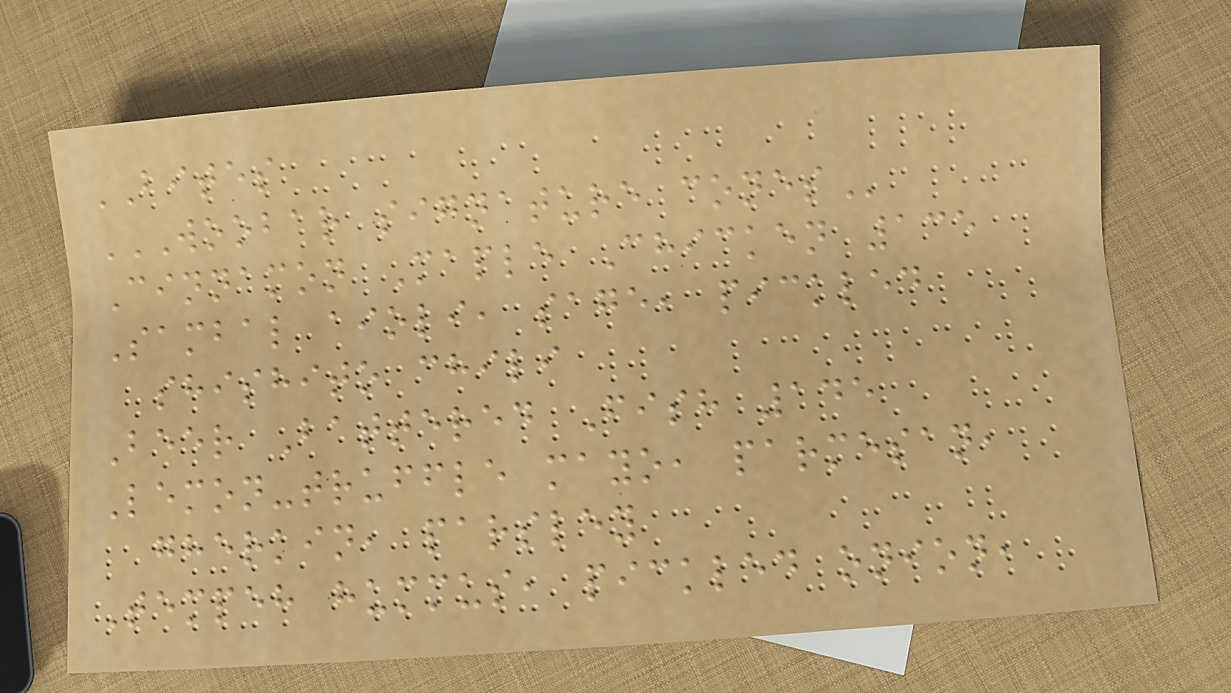BITES
WOOBAR SIGNATURE CONES
Cinnamon Maple Chicken 135
Sambal aioli, sage, pickled
shishito chili
Beer Battered Fish 145
Lemon-truffle mayo, parmesan,
gherkin, parsley
Tempeh hummus, pickled onion,
